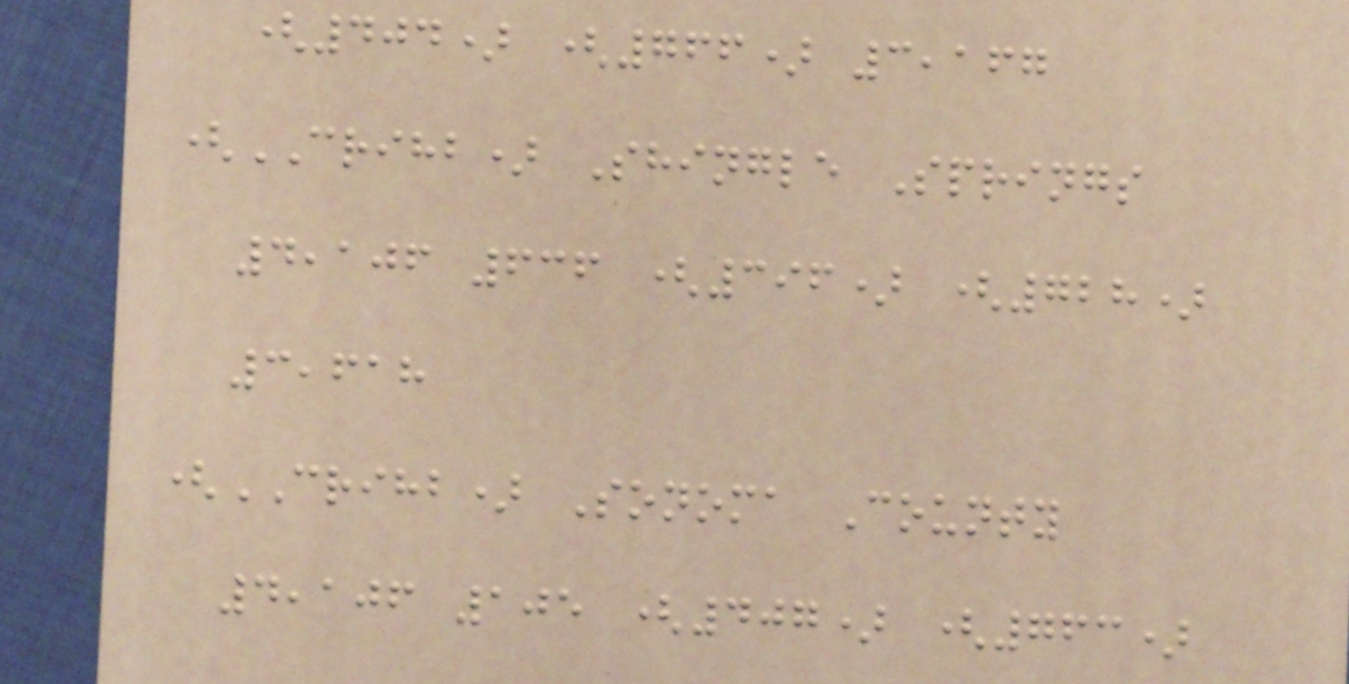(404) (766) 3,167
(CRIHB) Shingle Springs
4,106 636 (396) (728)
3,618
(CRIHB) Sonoma County
4,106 105 (407) (763)
